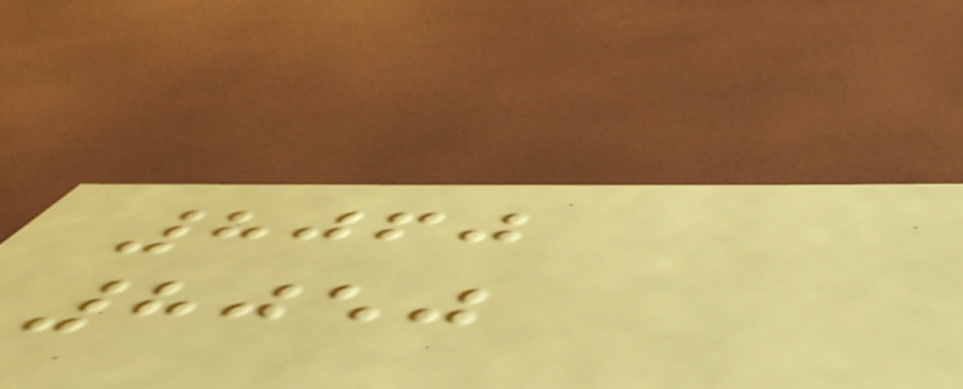8060
8050
